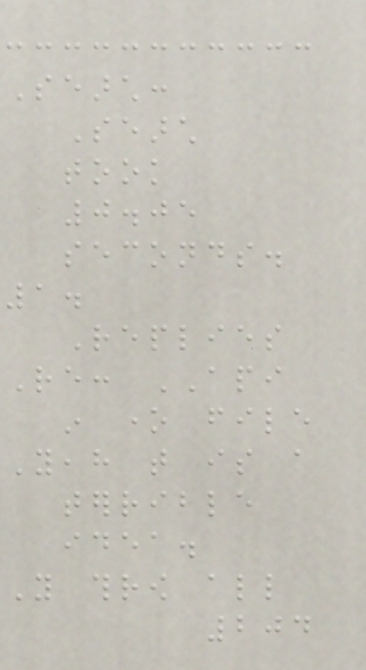Search:
Search
took
0.05
seconds.
1.
Replies
Re: API
in one file
Yeah that is a
terrible
idea.
You throw all
204
